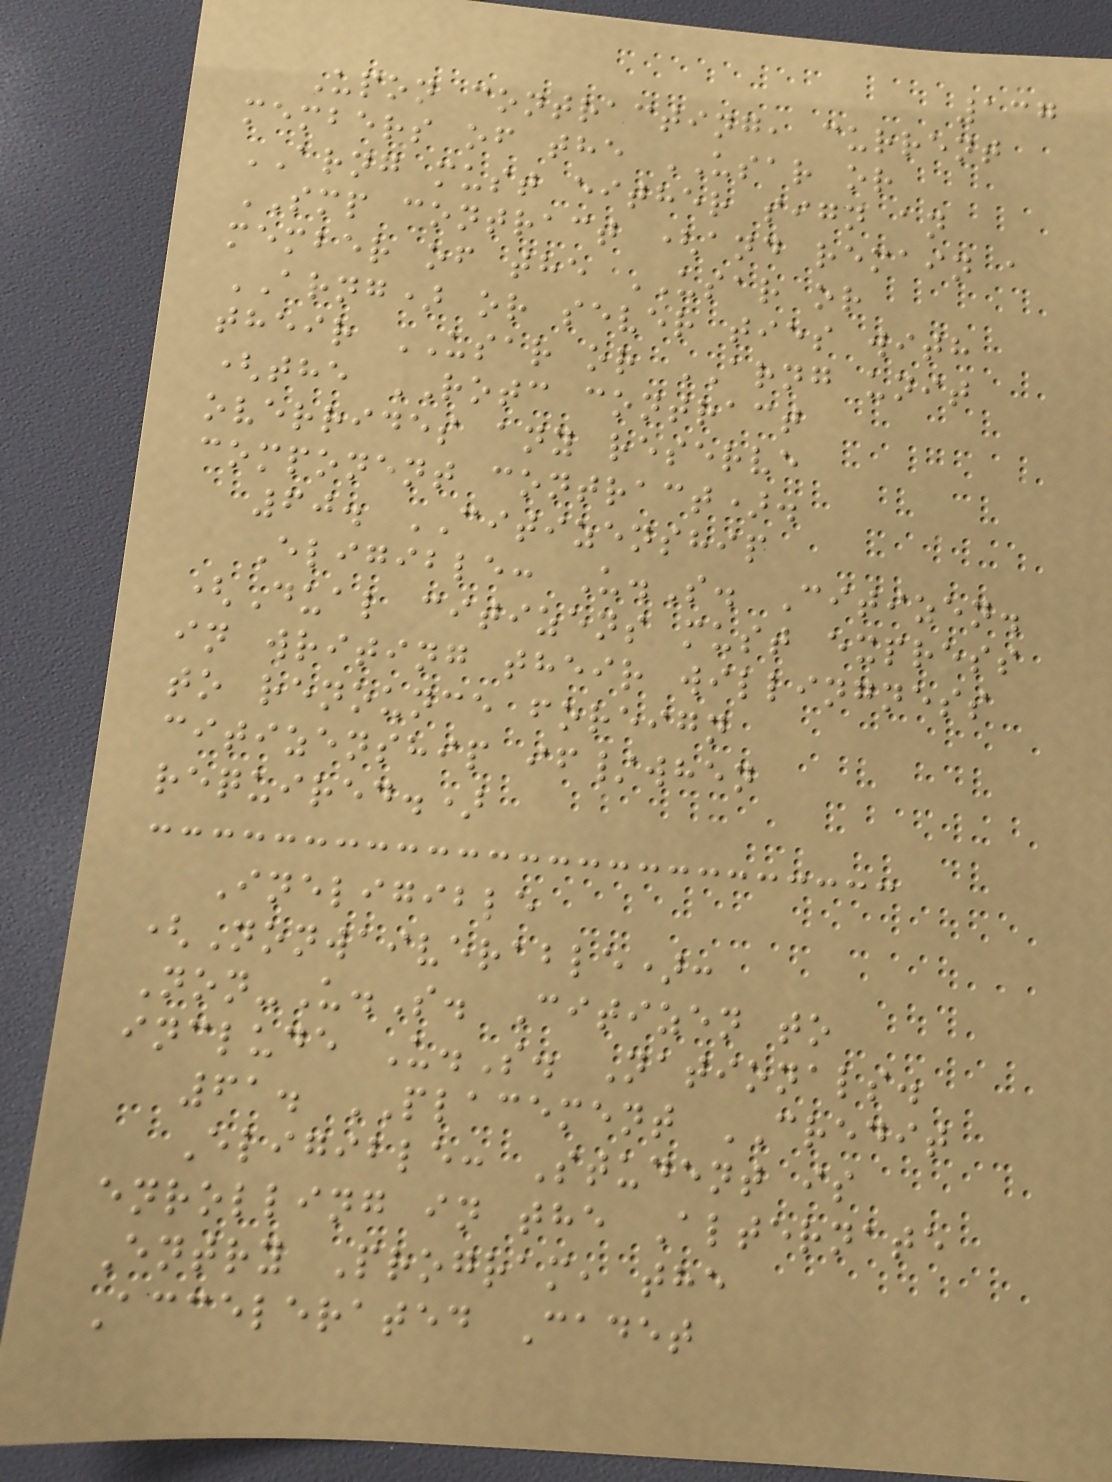137
Upon contracting, current
members of the USAR or
ARNG must either sign an
SMP contract (and remain a
member of the USAR or
ARNG) or sever ties with
their USAR or ARNG unit
(the ROTC contract
overrides any reserve
component contract).
60. CITIZENSHIP
Eligible: U.S. Citizen.
(Dual citizens must express
in writing their willingness
to renounce foreign
citizenship if/when
required.)
Ineligible
(Nonwaiverable):
Non-U.S. Citizen to
include U.S. Nationals.
61. PLACEMENT CREDIT
Eligible: Student is
enrolling in the Alternate
Entry Program, the
Accelerated Cadet
